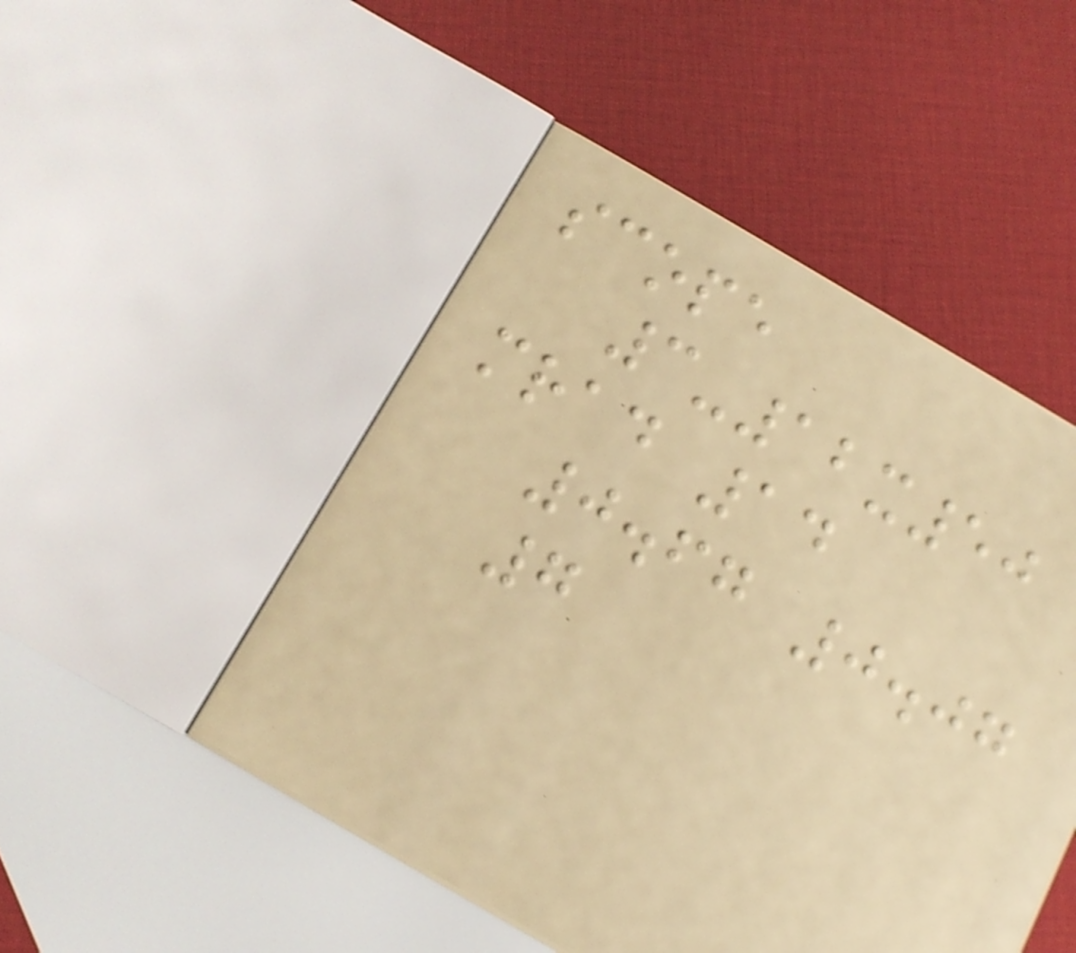scope
3-12x50
mrad 14
0.67 0.07
7
